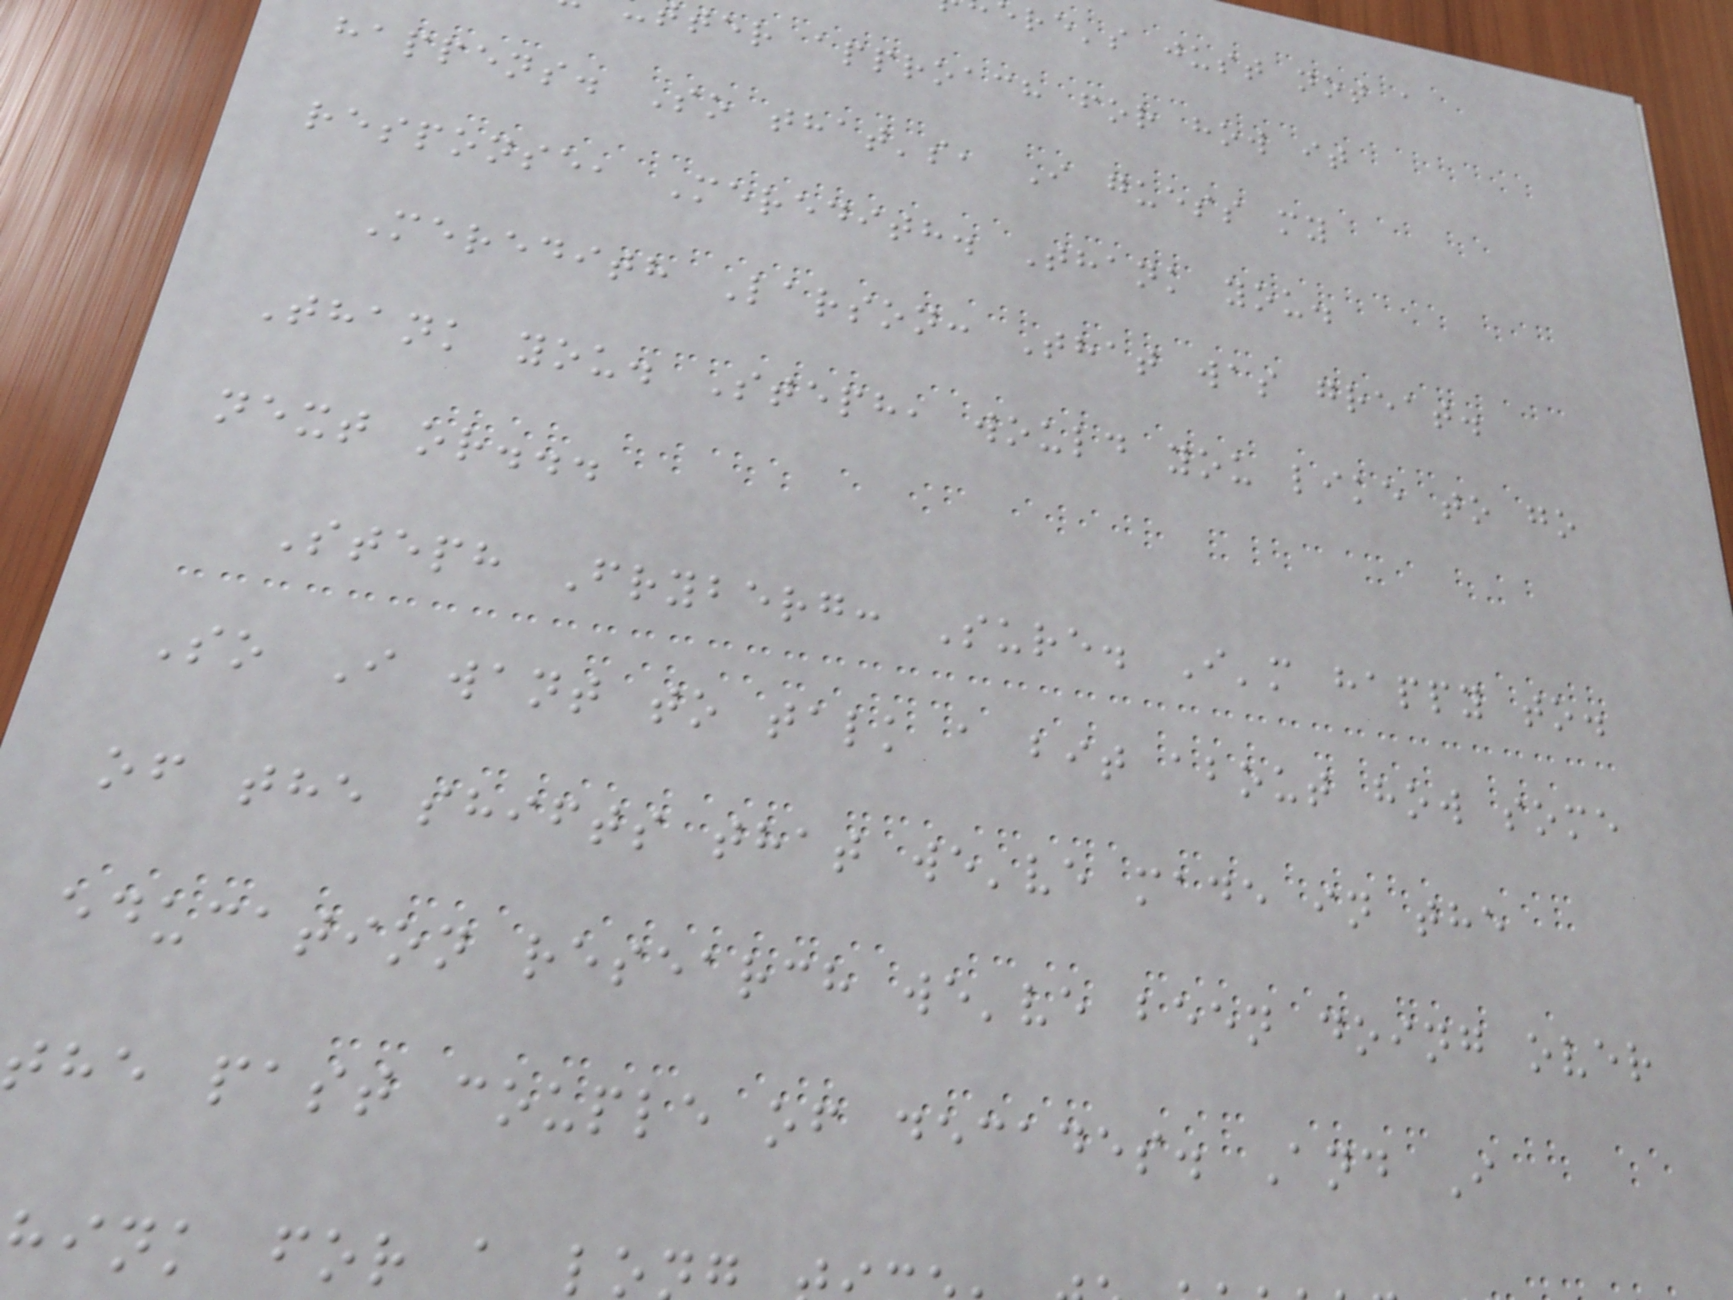re's just not a
ter approach for how it
happens. So that's, I guess my
response, Meredith. Thank you.
Meredith Larson: That was great.
Thank you. Steph, would you like to go
next or...
Steph Fryberg: Sure. I'm happy to.
So I want to talk a bit about how some
of the shifts that we've made in the
education research we've been doing over
the past couple of decades. And I
hink for a l
